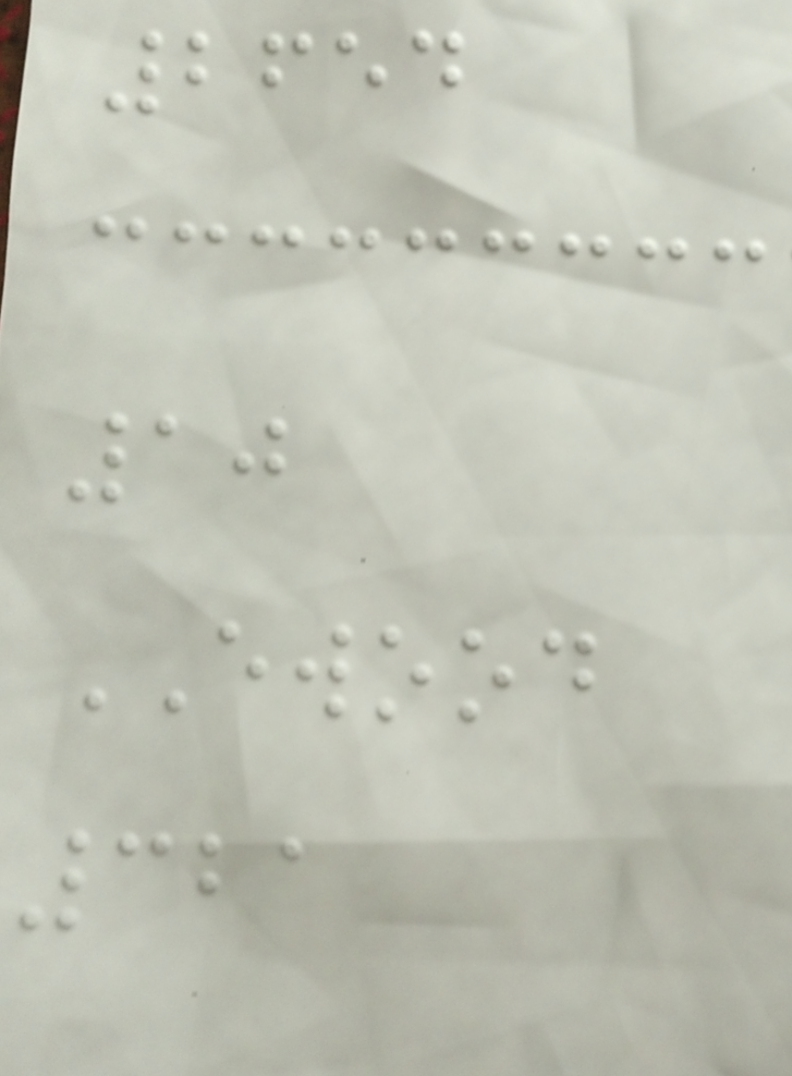2654
10
EWOOD
321
